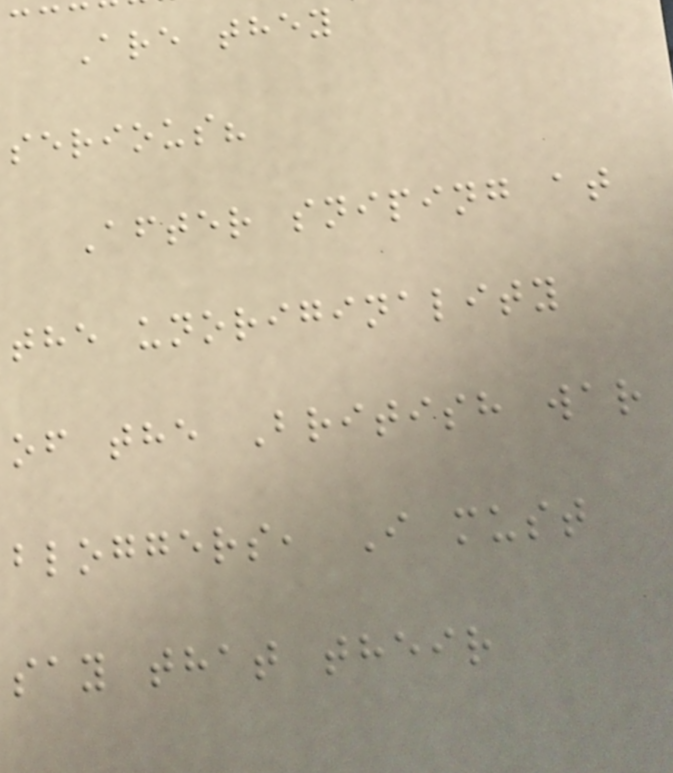Are they
serious?
After sniping at
the unoriginality
of the British war
bloggers, I must
say that their
